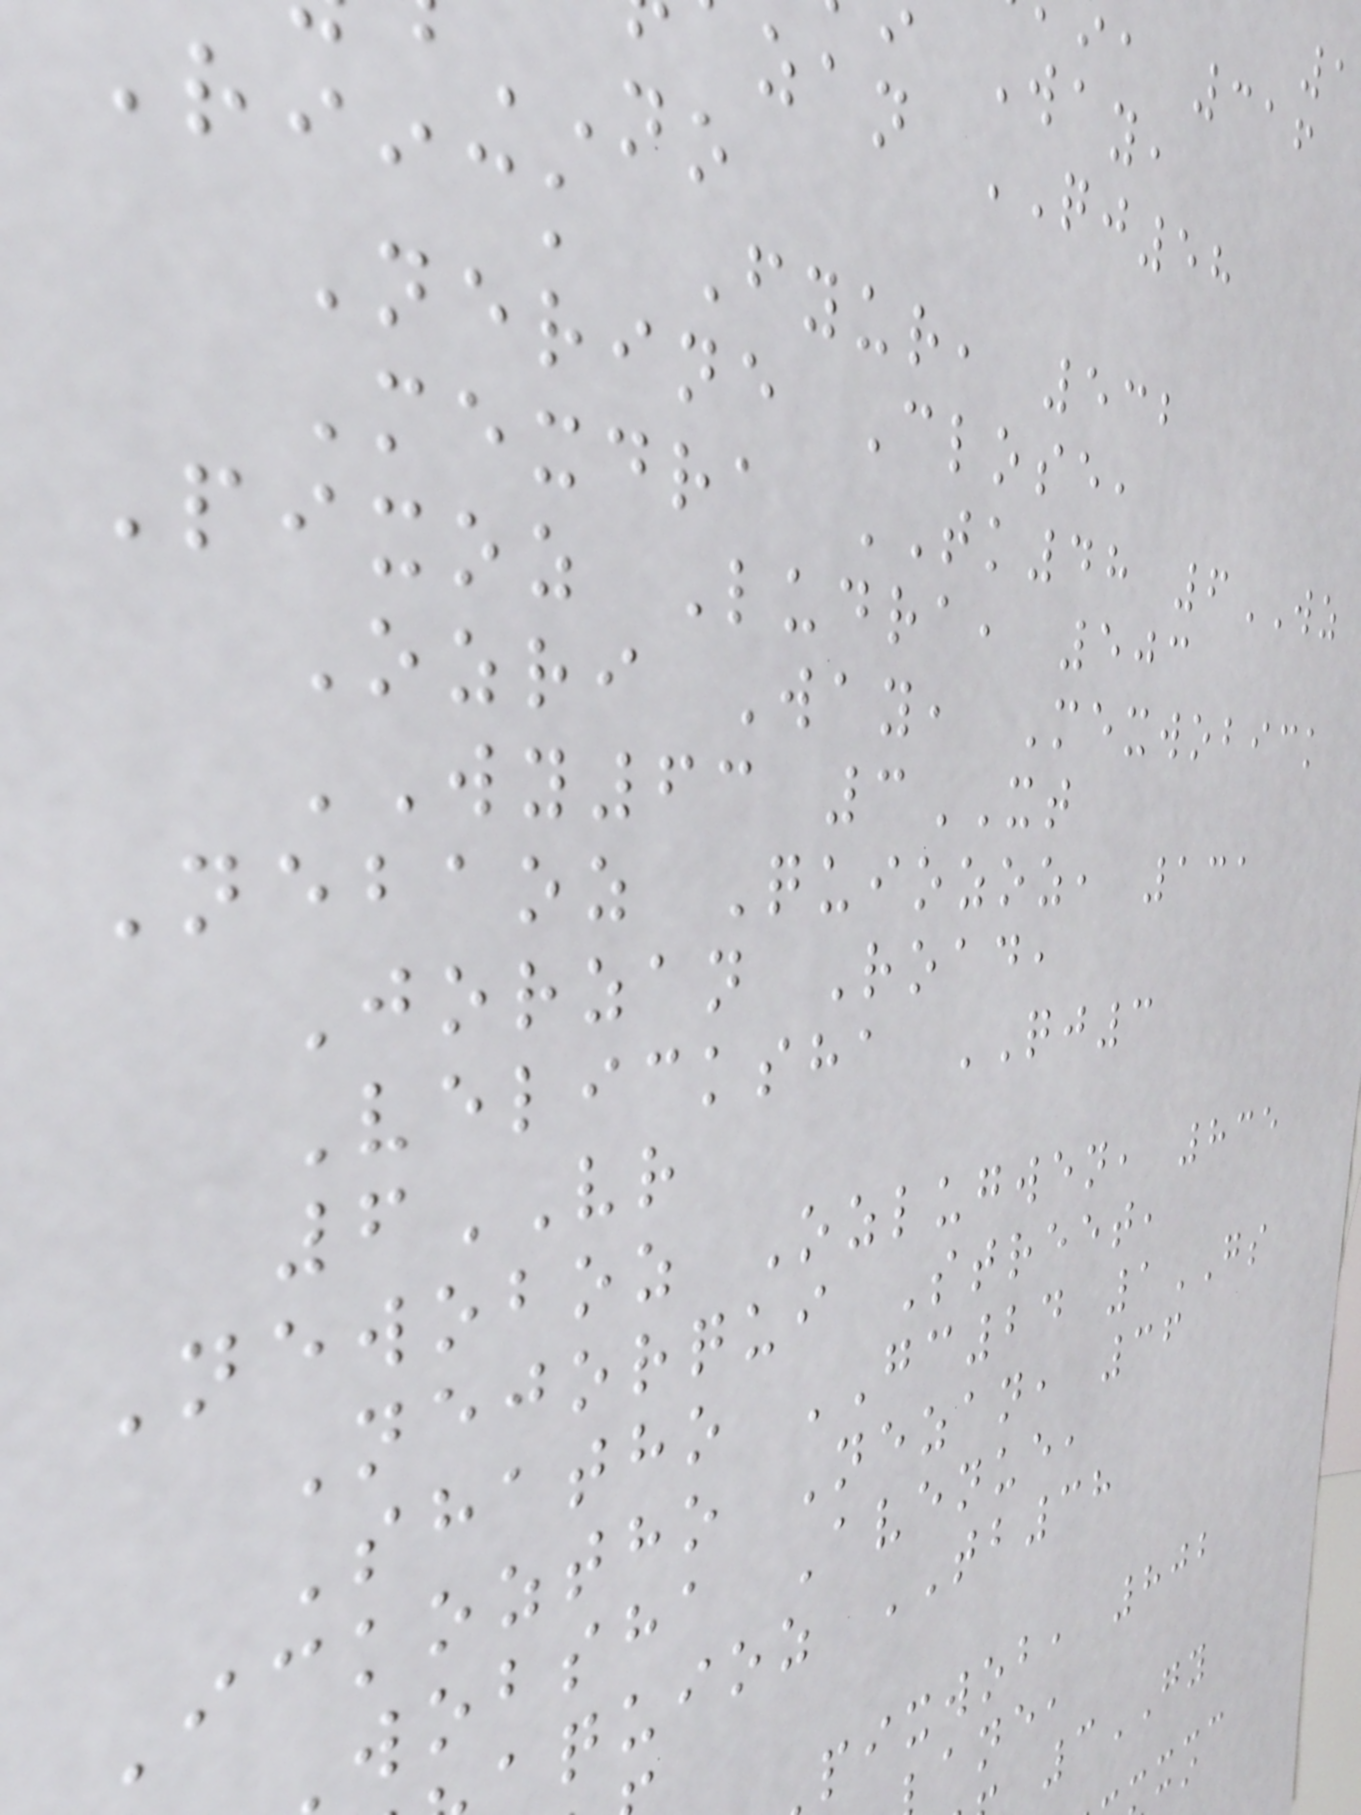, 316
Way,
zan QJ58
NO
riick Fyur, 532
Nerine Close,
Mexdra TK48 6WZ
Pixoz Ludra, 503
Ozri Way, Mexwobick
WY63 3XT
Nebaoz Quiozoz, 131
Jorzan Road,
Velicksha QJ3
6VR
Newoboz Ozlugwen, 835
Nejorqui Street,
Shatho GC24 1GS
Ickoztho Nezan, 36
wobsha Avenue,
quioz TB38
pixwob, 802
ane,
3GY
